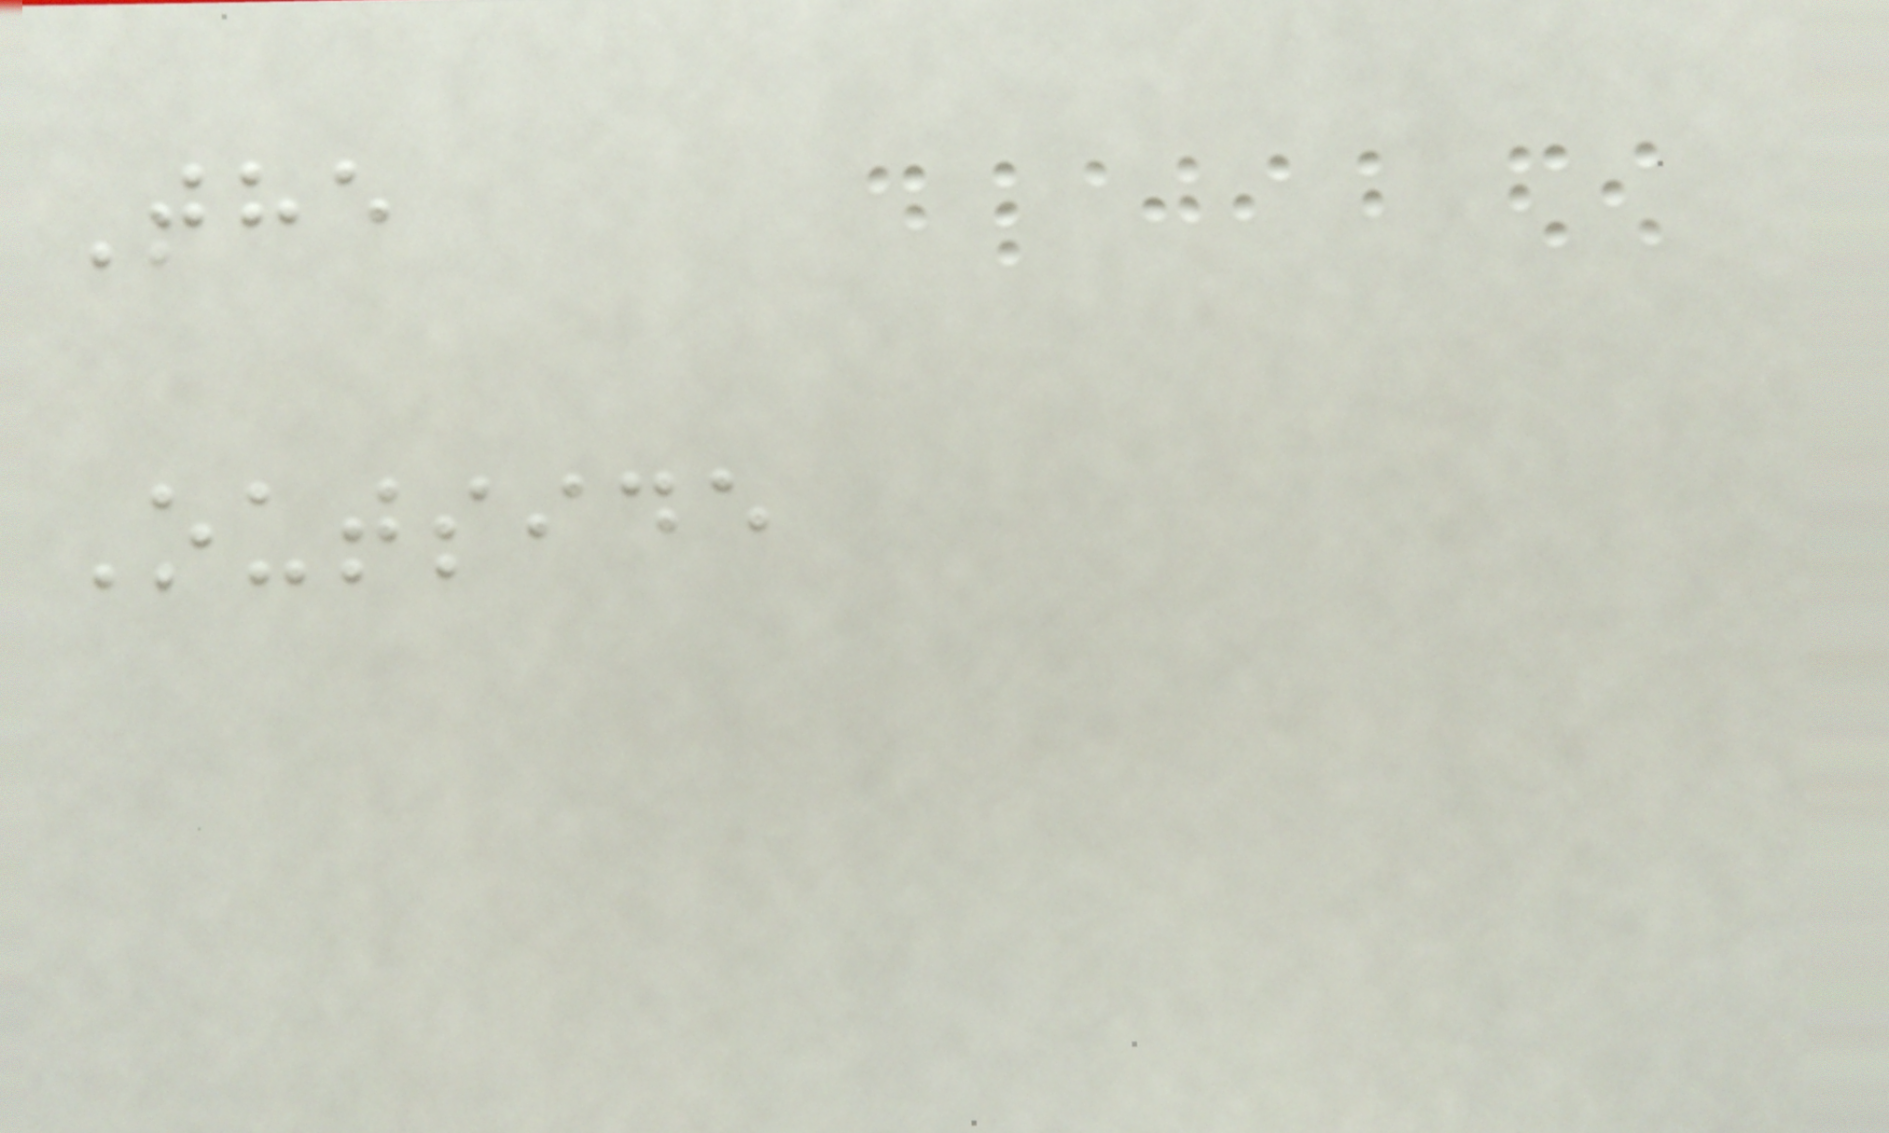The
Outside
